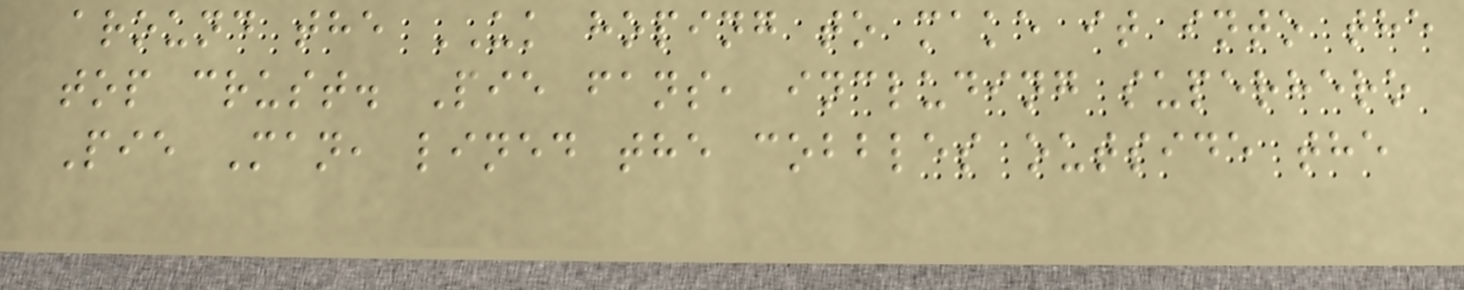around the UK hoping to make it into the
top crust. Pie fans, including superhero
Pie Man, lined the cobbles outside the
